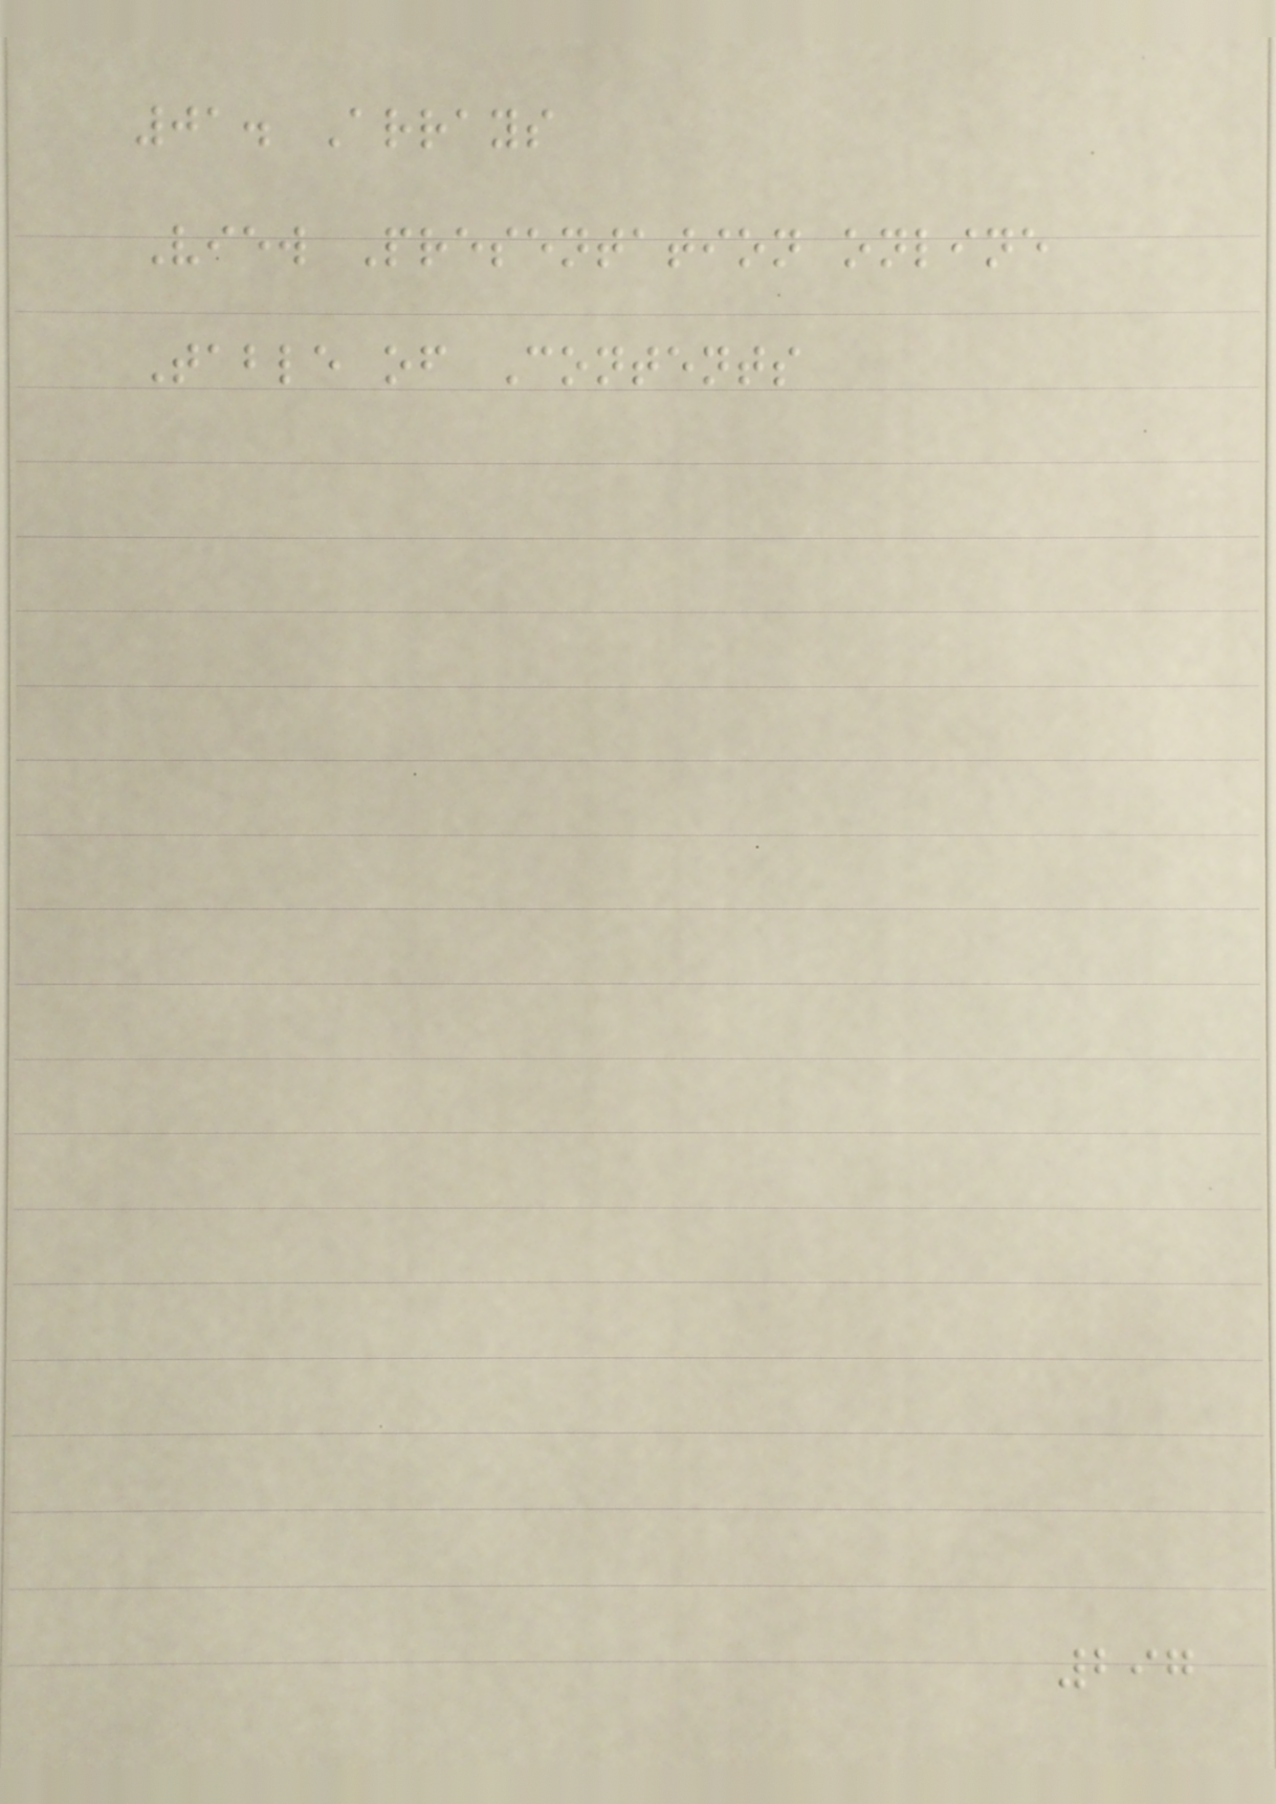01. Arrays
View Presentation online
Table of Contents
297
